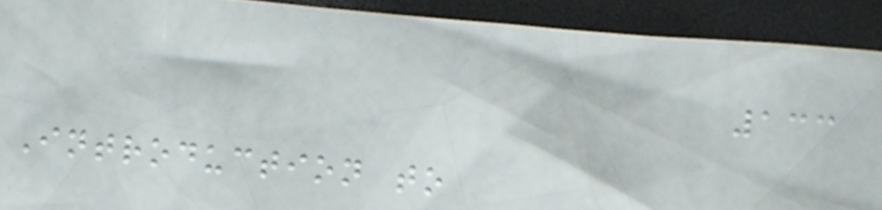133
Introduction to
